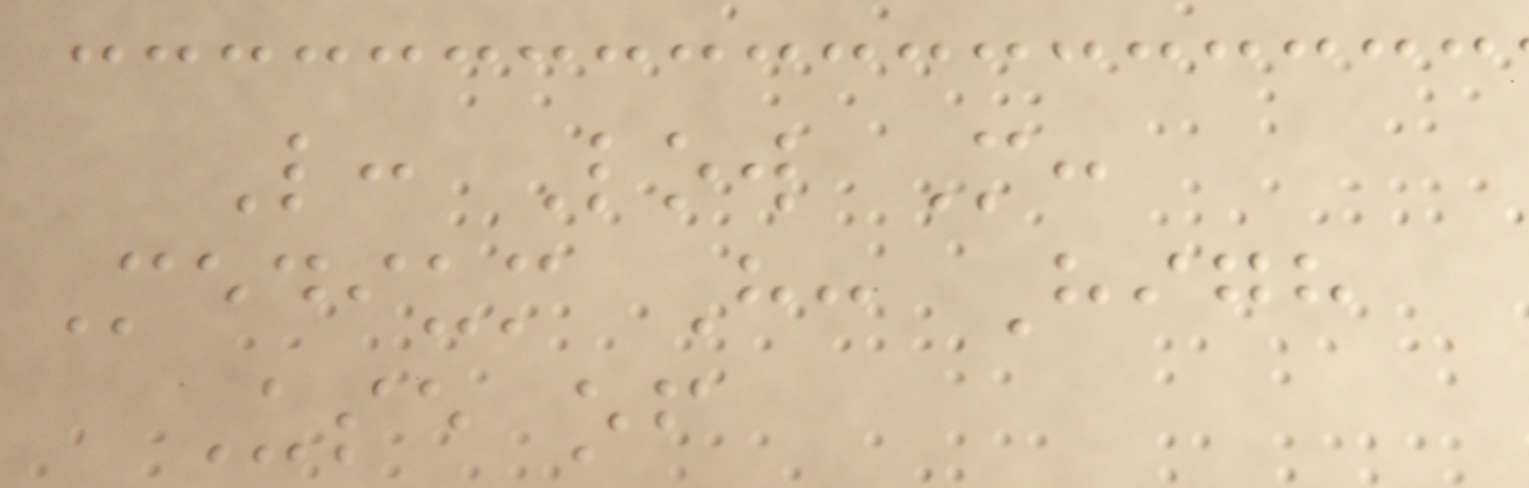L: Low M:
Medium H: High
Use of
